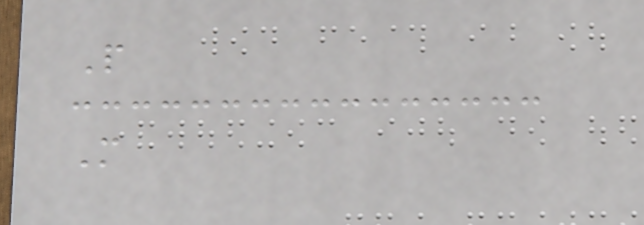P
M
